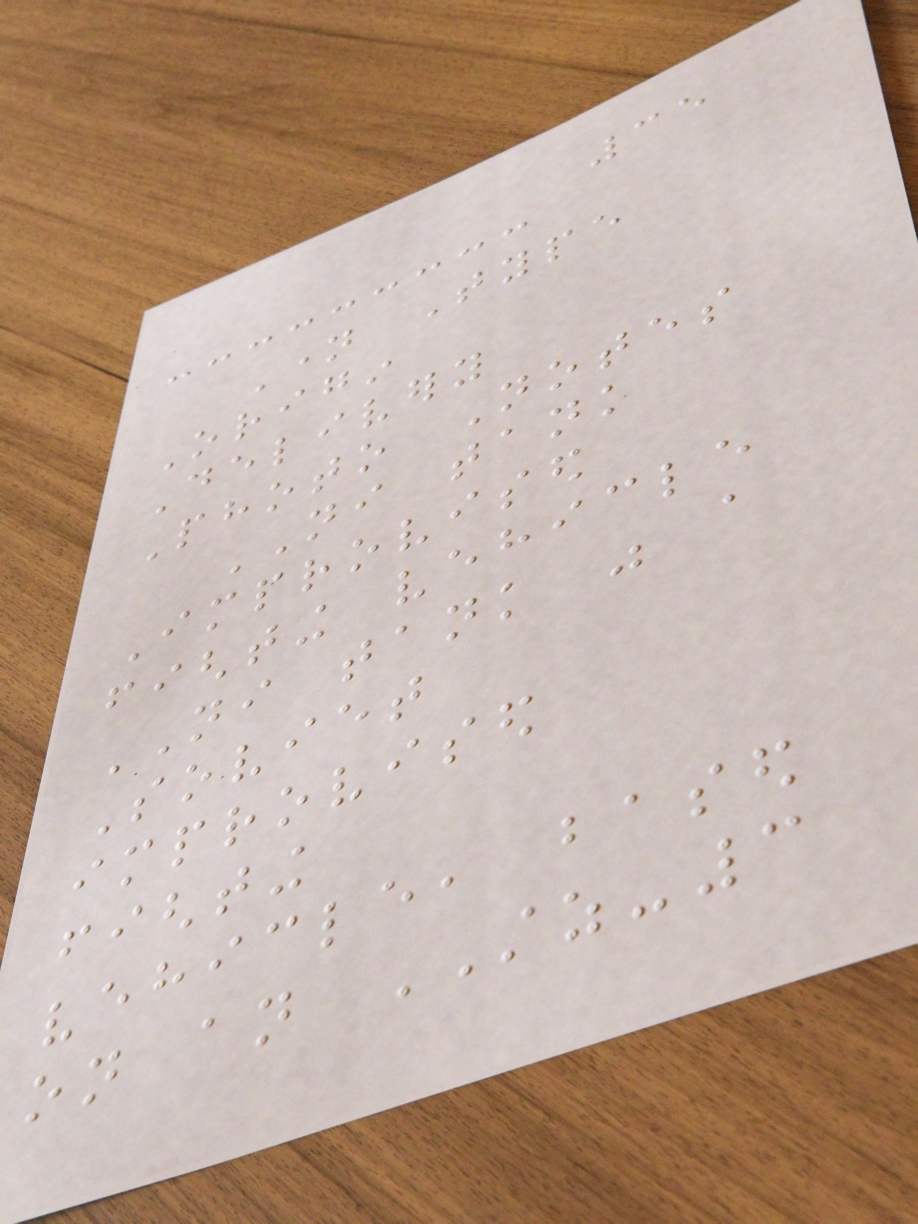35
Name Type
Origin
Delivery
Photo Notes
NI tank
Improvised
fighting vehicle
NI tank was a
Soviet
improvised
fighting
vehicle, based
on an STZ-3
